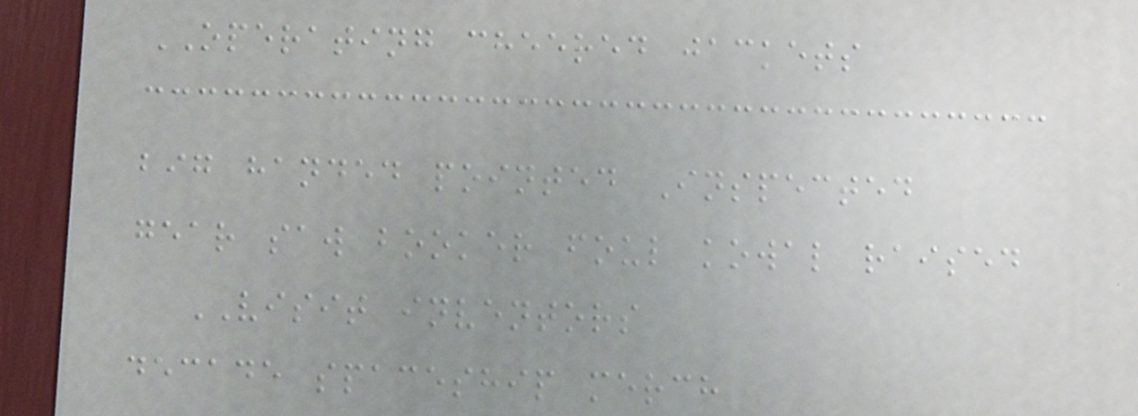OPERATING cheered jackets
big handed pointed Inspected
gear saw booker foul kowal raised
VISIT inventors
decade spaceship merch
